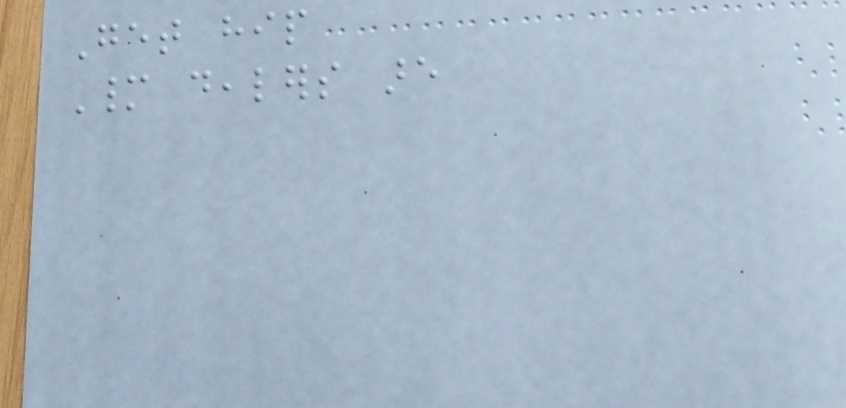Get hip
Many dealers are
